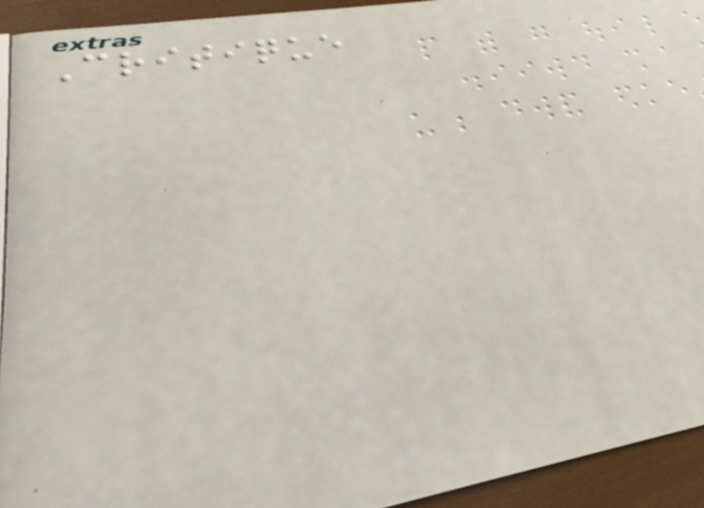Critique
